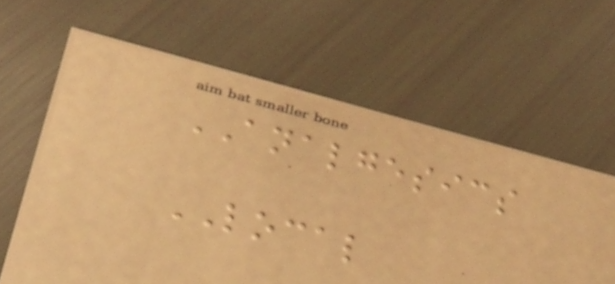ANALGESICS
LOCAL
